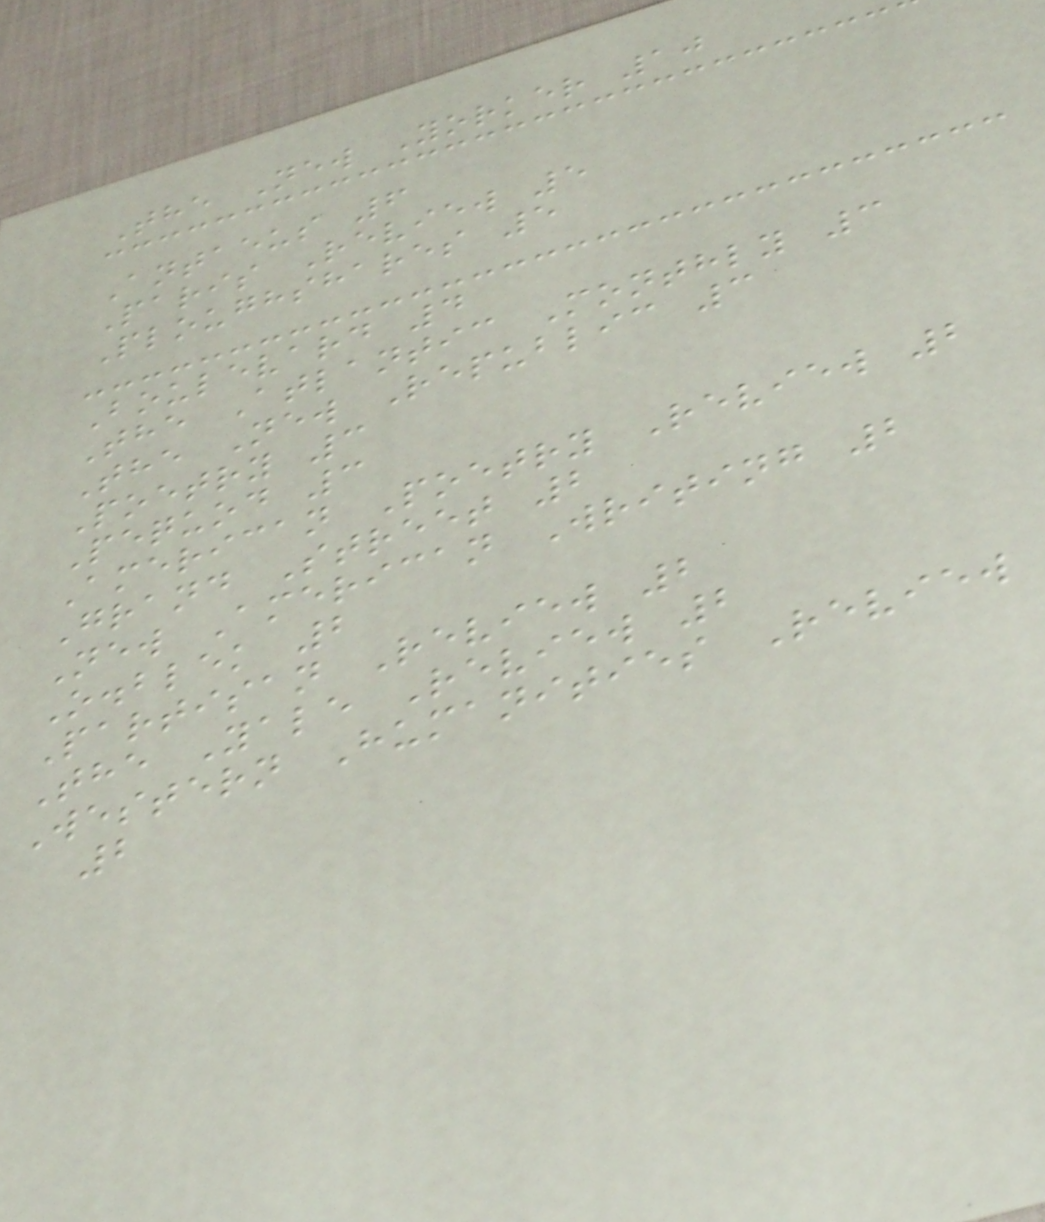The New Yorker 10
Antaeus 6
Paris Review 5
Ploughshares 5
Boulevard 4
The Atlantic Monthly 3
The New Republic 3
Poetry 3
Pequod 3
American Poetry Review 2
Grand Street 2
New American Writing 2
O.blek 2
Partisan Review 2
The Yale Review 2
Western Humanities Review
2
